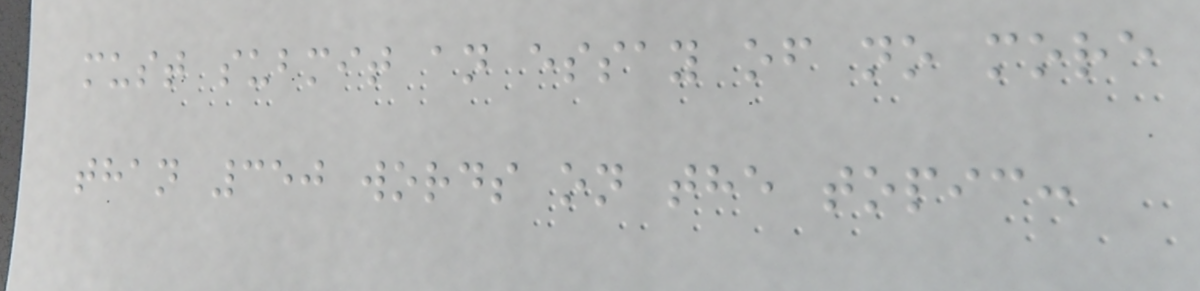must submit an essay of no more
than 350 words on the topic:
